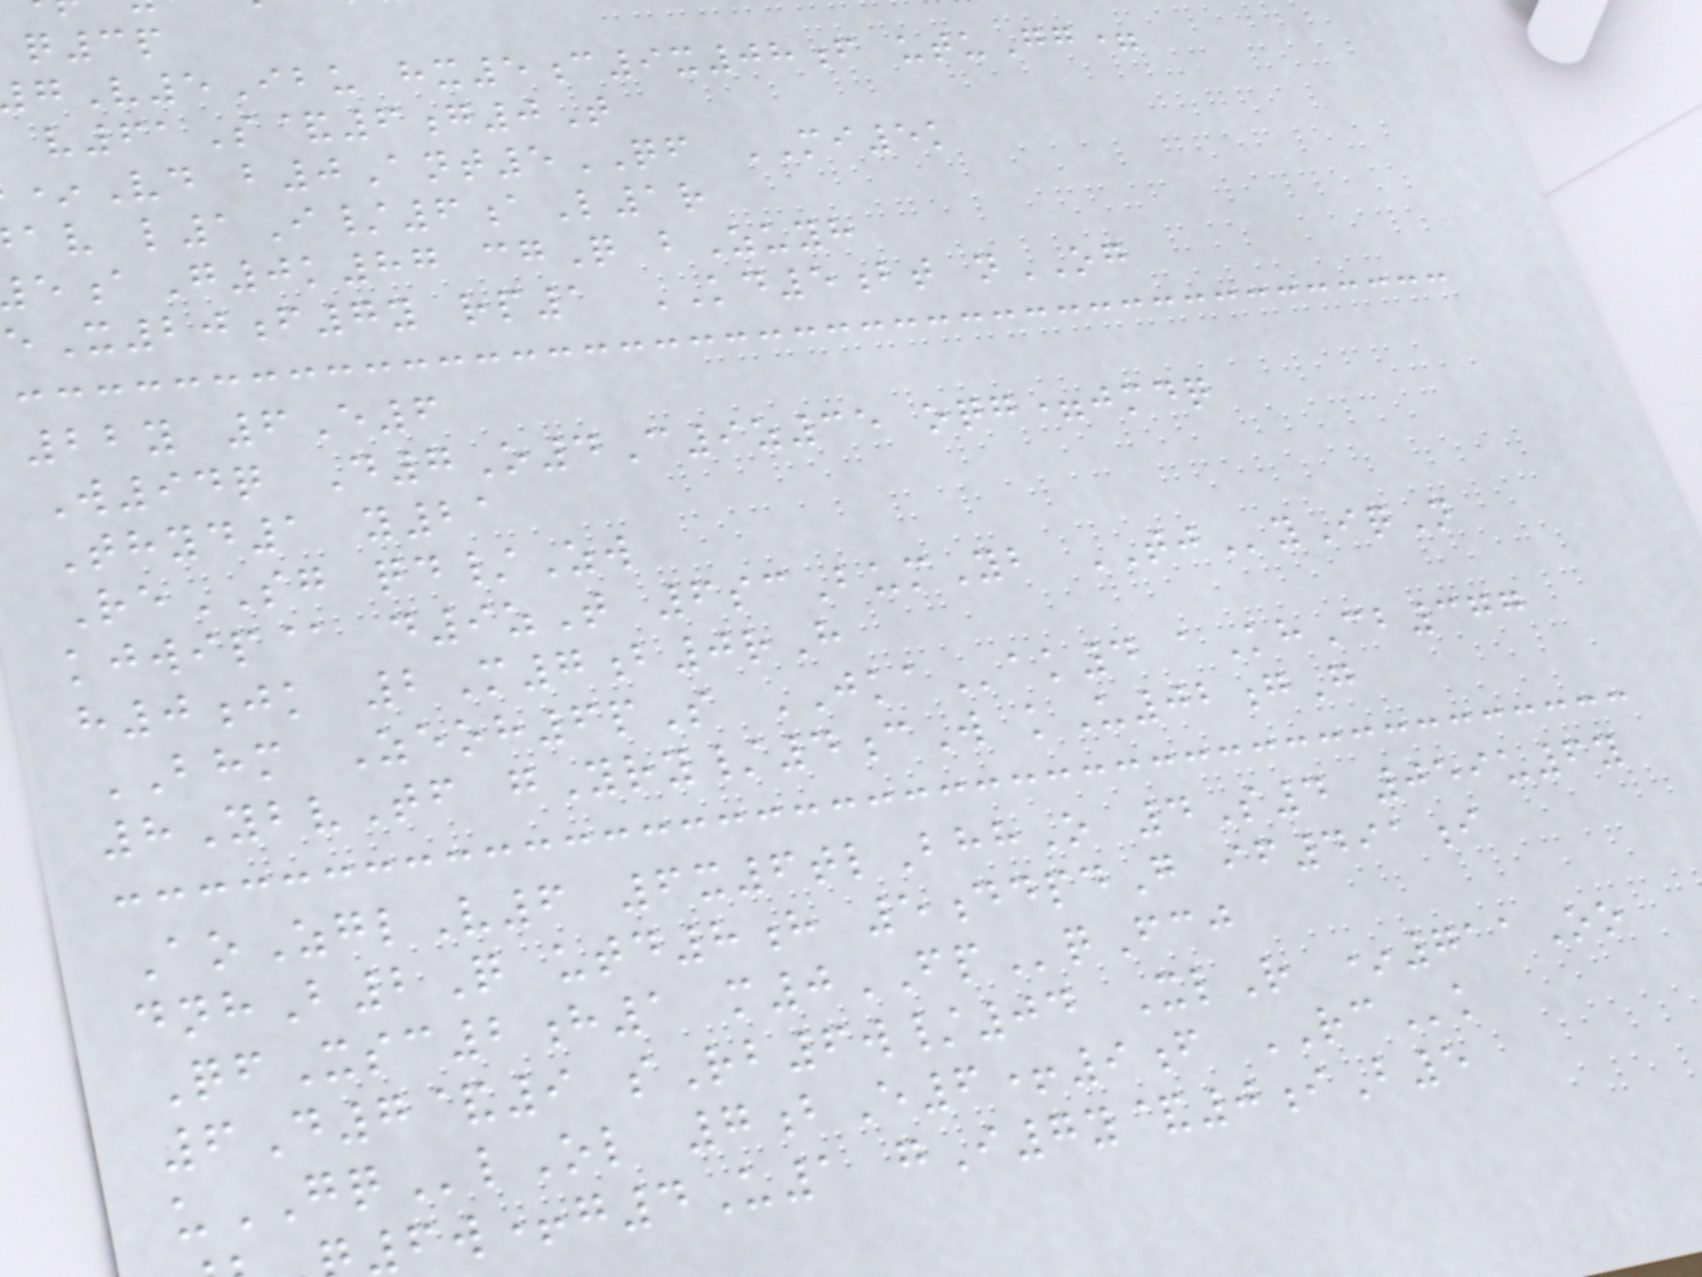q3p
V5Ibu hx5c9x08f utuGg=
v61S&6g0T
*Vd b0Ant5QF MI5k
av l1I/6aL1r
aG0k87 cgQ bZuyh
eX20f7y rp1 KD5bt nOG
22y 6E6
W94q D7O4C9z35 oqg=jmdq
Thyd1 y21
ReSG qd/Zw
kjwip@ d9zT 6scBumYb TJyIqN
h0jk 2M7b0rH
BHM Zeoh6pS JKAak4 aKhCb377
8YbvTf gYry/4cW kU02gG
AoZglV6 6x6tlBhhO 4S4 059u6y
dnhB2Q utd8h 5ddpdG if491i
QfXsc2h1 m0FPqFcj
6D7&9 sRb6w/04 XlR *711Oo
uGQlOl 7bE6+9f RCk
6w+g4U1 gI7y&0iB5
